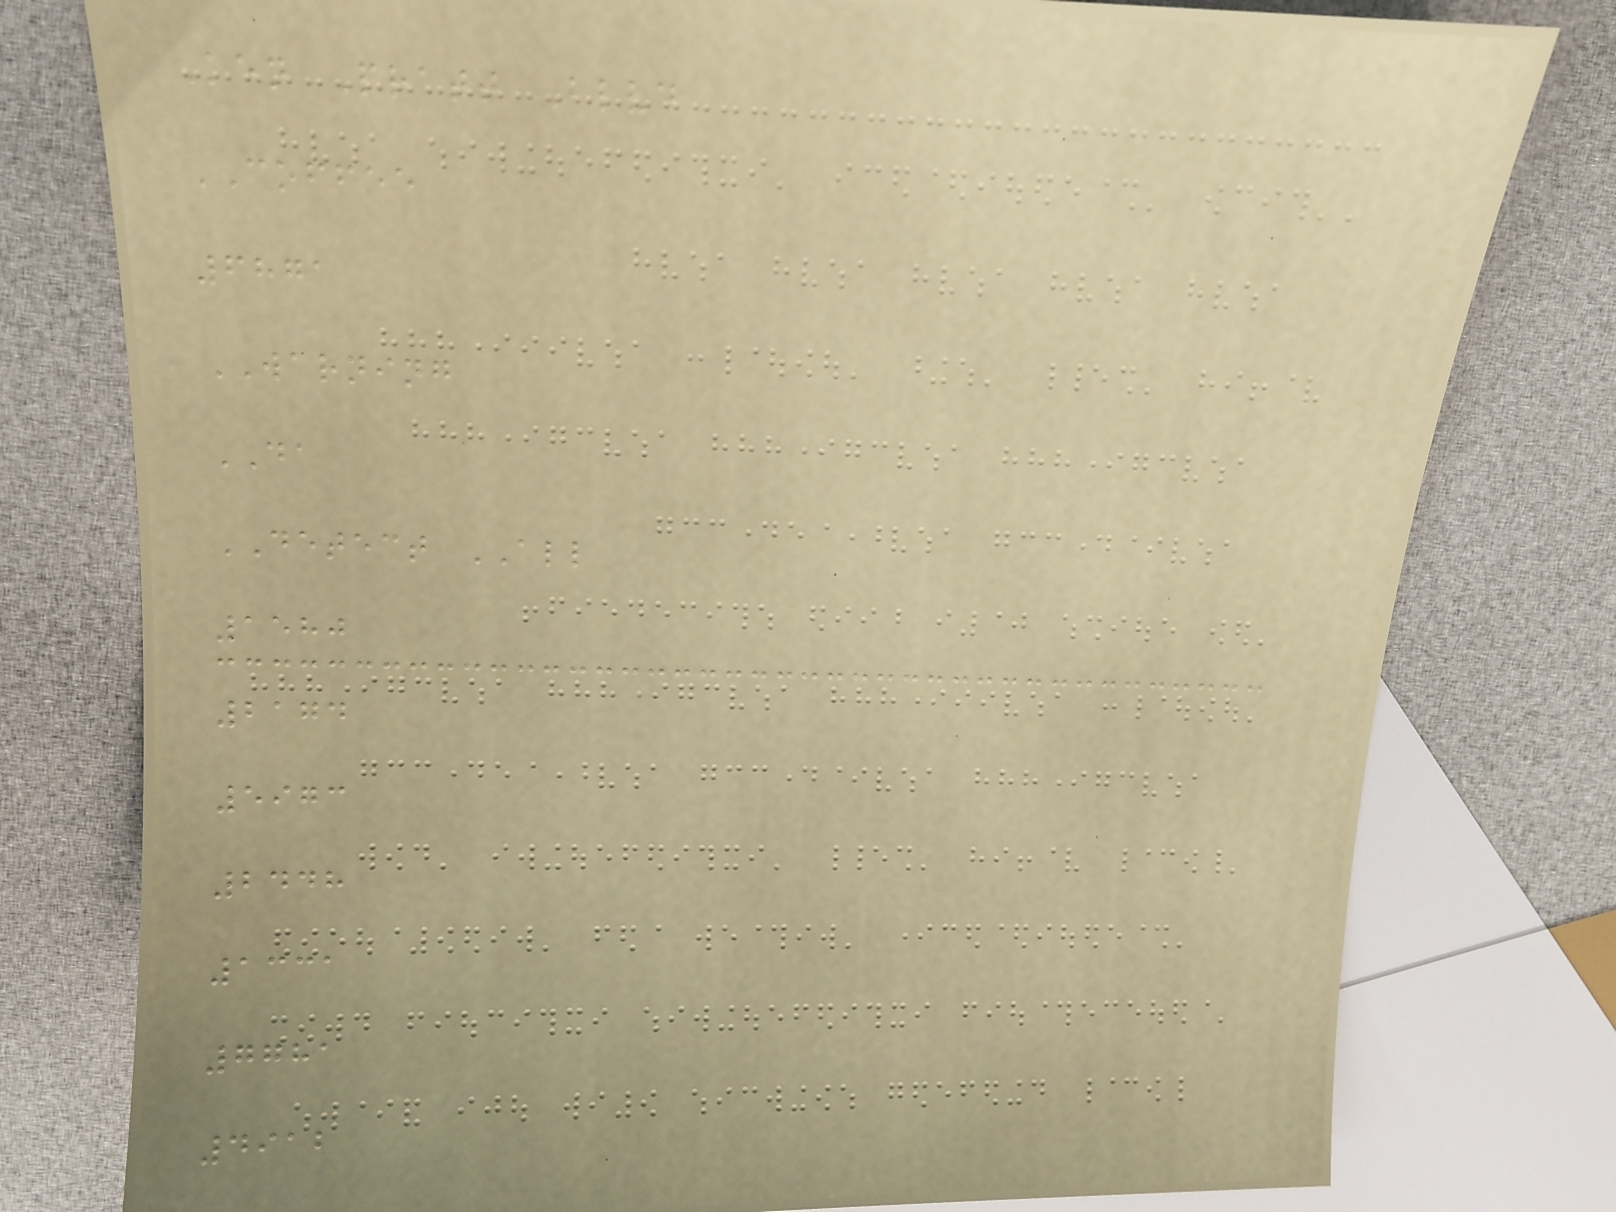Ken Pratt Blvd
COFFEE
6871
WARNING
DA
DETECT ALL
1580
2174
5973
2448
1331
7781
4912
